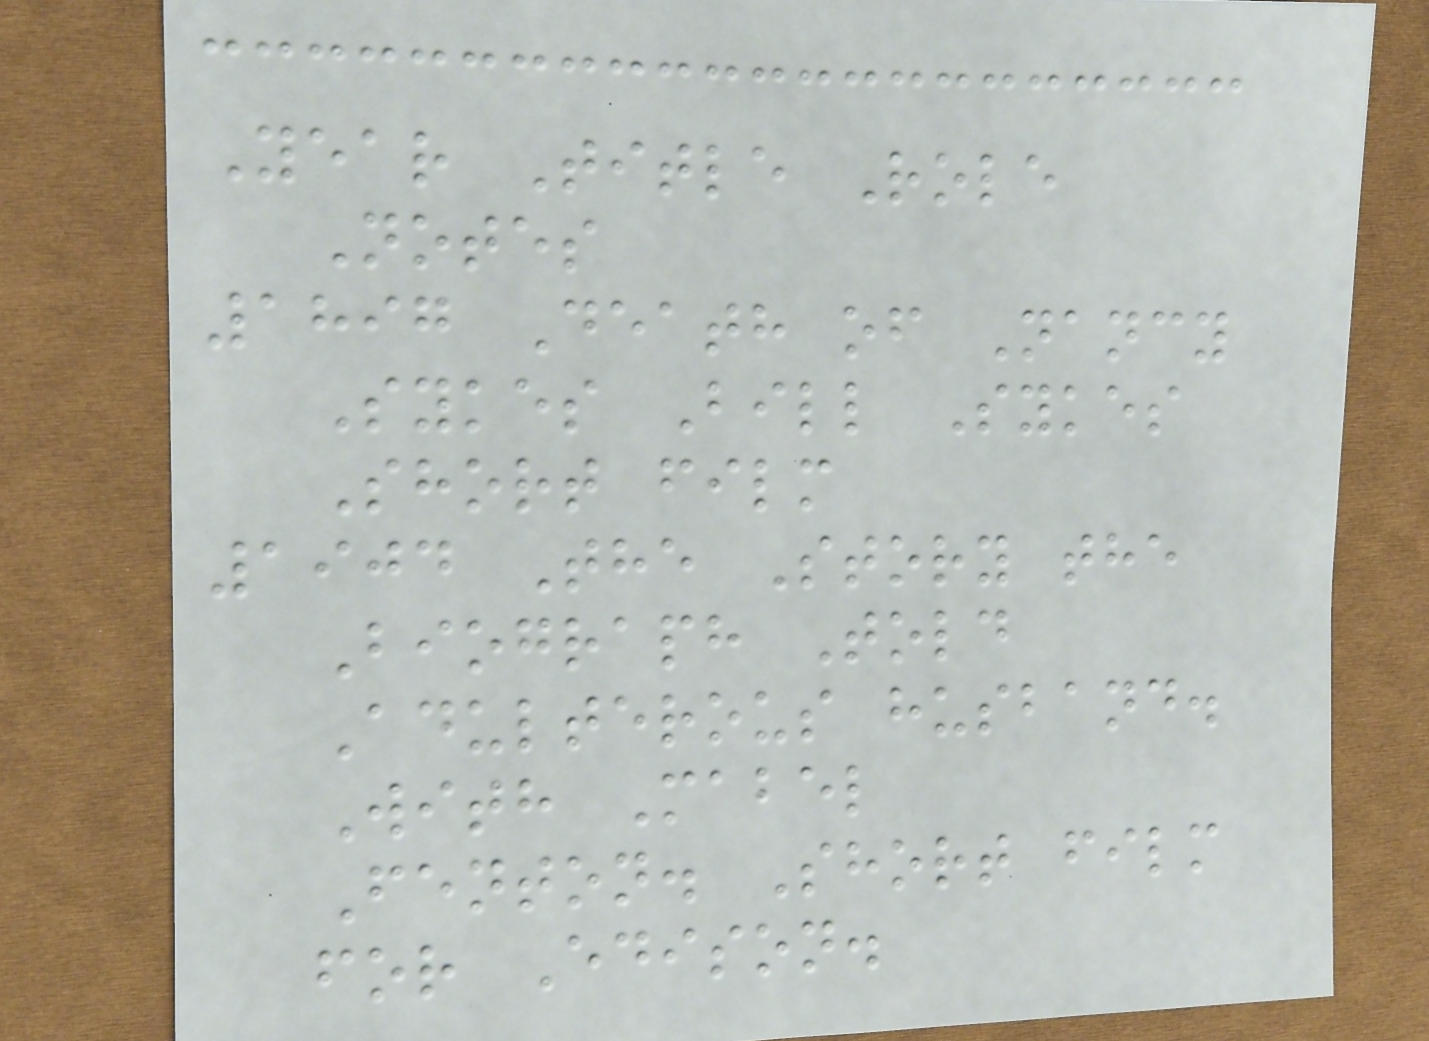Year Title Role
Notes
1897 Death of Nancy
Sykes Bill Sykes
Short film
1904 The Story the
Biograph Told
Adulterous husband.
With Mabel
Fenton. Short film
for Edison.
